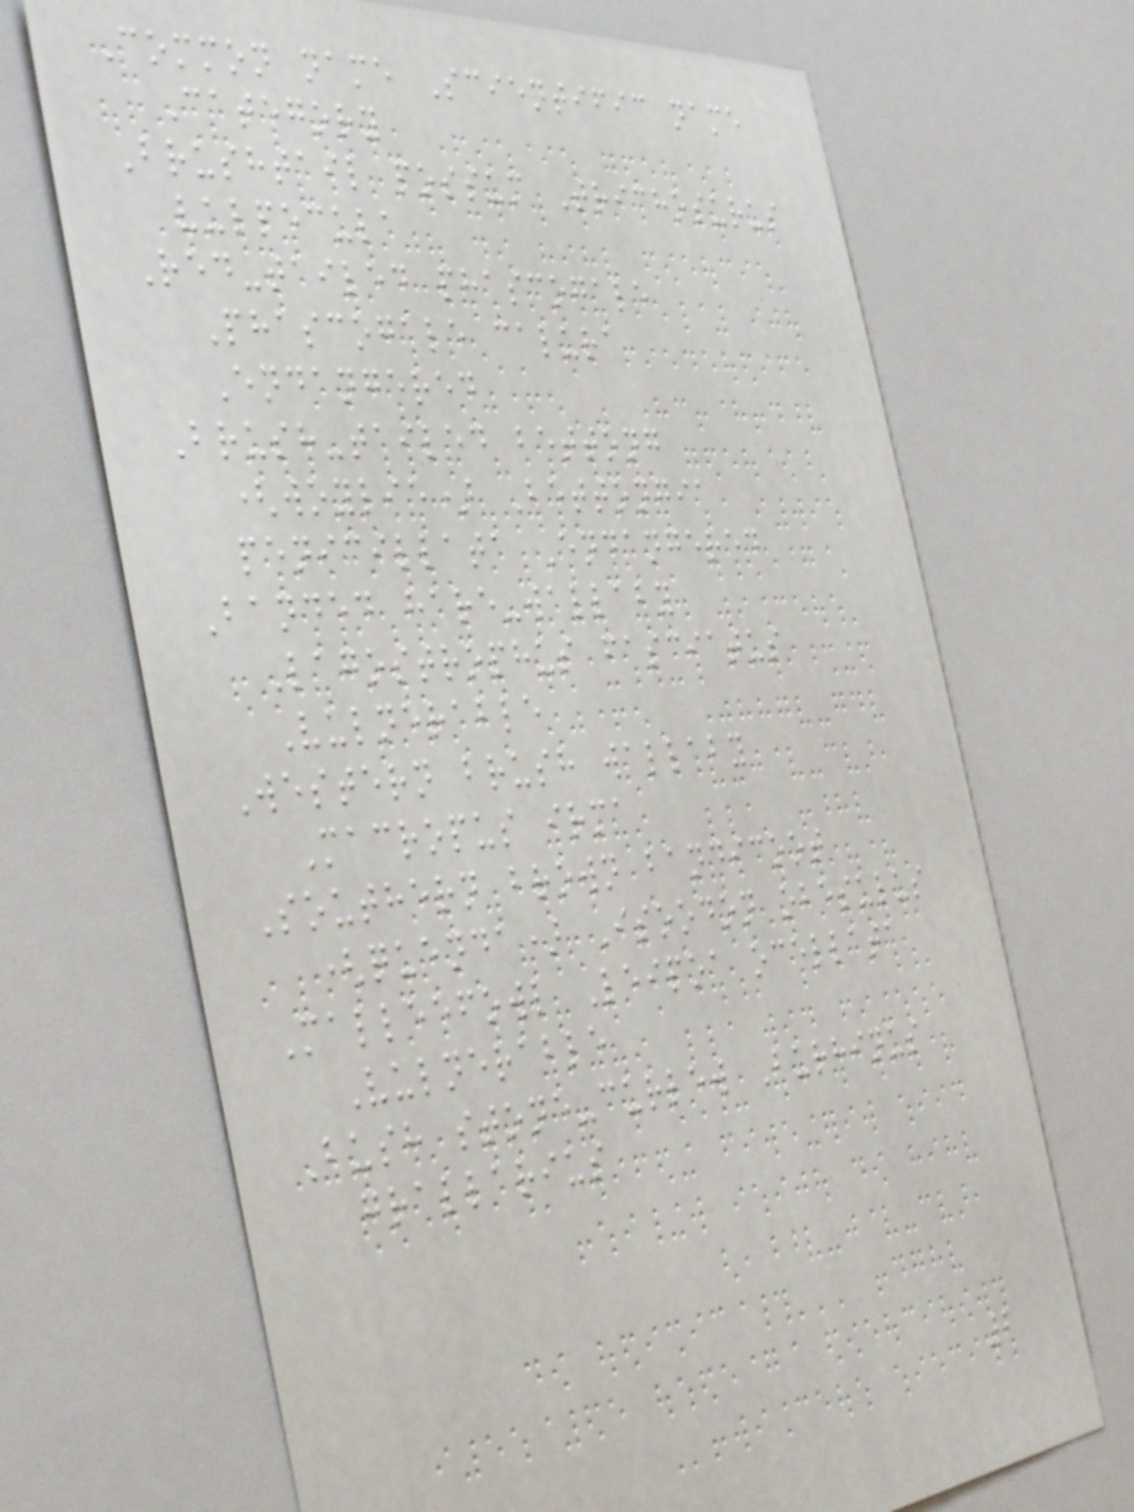Common name Scientific name
Category
Brushtail possum Trichosurus
vulpecula
Red-tailed phascogale
Phascogale calura
Endangered
Brush-tailed bettong
(woylie) Bettongia
penicillata Endangered
Banded hare-wallaby
Lagostrophus fasciatus
Vulnerable
Western brush wallaby
Macropus irma
Southern brown bandicoot
(quenda) Isoodon obesulus
Malleefowl Leipoa ocellata
Vulnerable
Bush stone-curlew Burhinus
grallarius
2
